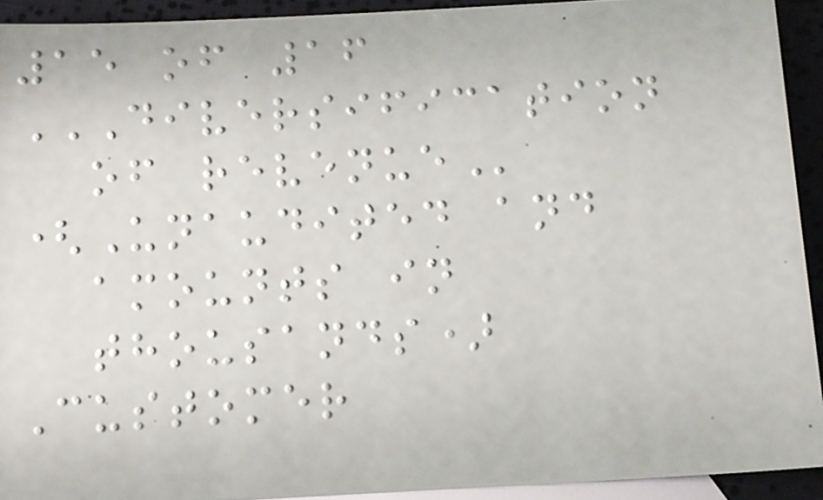15 of 16
DIVERSIFICATION
OF REVENUE
(Unaudited and
amounts in
thousands)
Customer
